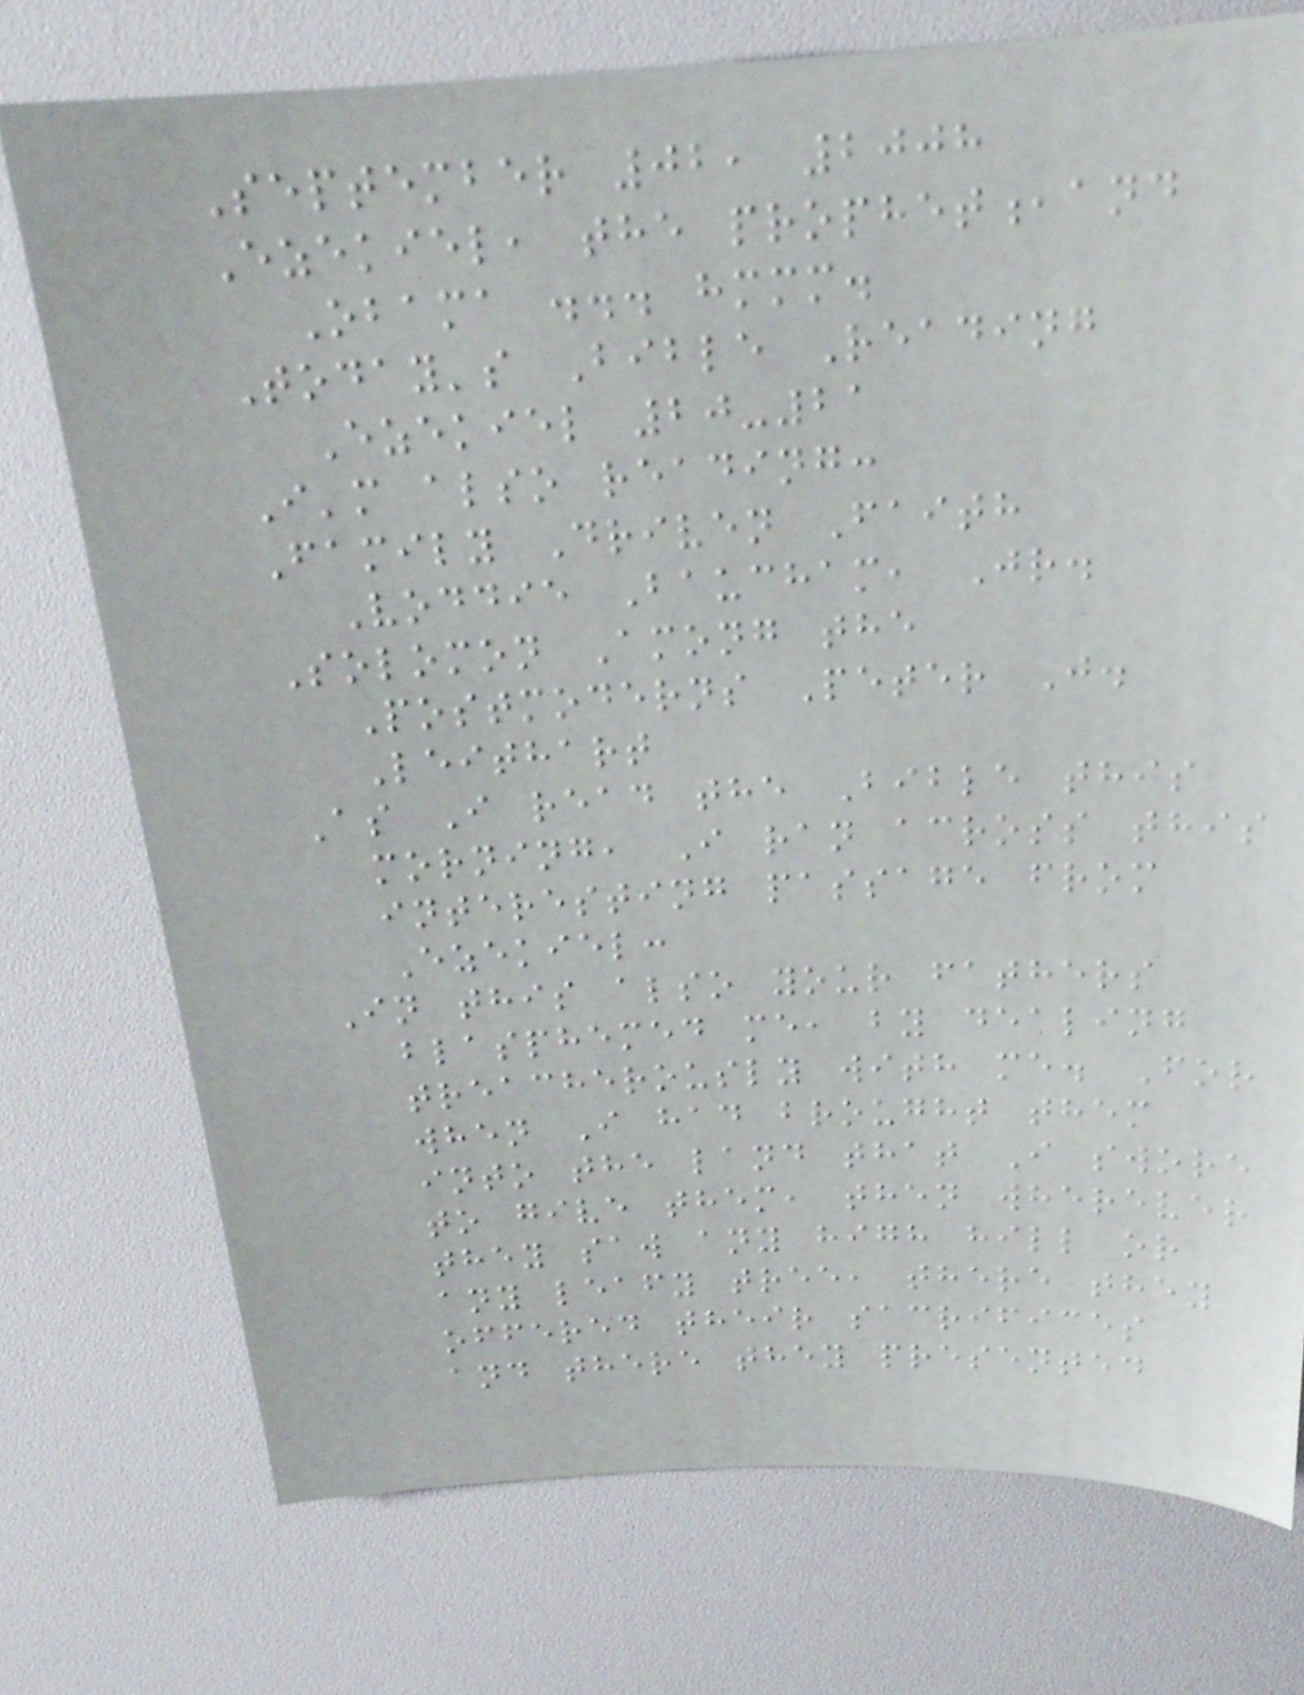September 02, 2008
Ezekiel, the prophet,and
Obama ... hmmm.
Today's Bible Reading
Ezekiel 20-21
I'm also reading:
Family Driven Faith
Voddie Baucham, Jr.
Solomon Among the
Postmoderns Peter J.
Leithart
As I read the Bible this
morning, I ran across this
interesting passage from
Ezekiel:
In this also your fathers
blasphemed me, by dealing
treacherously with me. For
when I had brought them
into the land that I swore
to give them, then wherever
they saw any high hill or
any leafy tree, there they
offered their sacrifices
and there they presented
